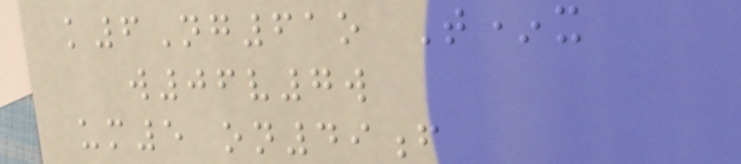k6Ng61o T*x
w06v7w
um5 on49f
